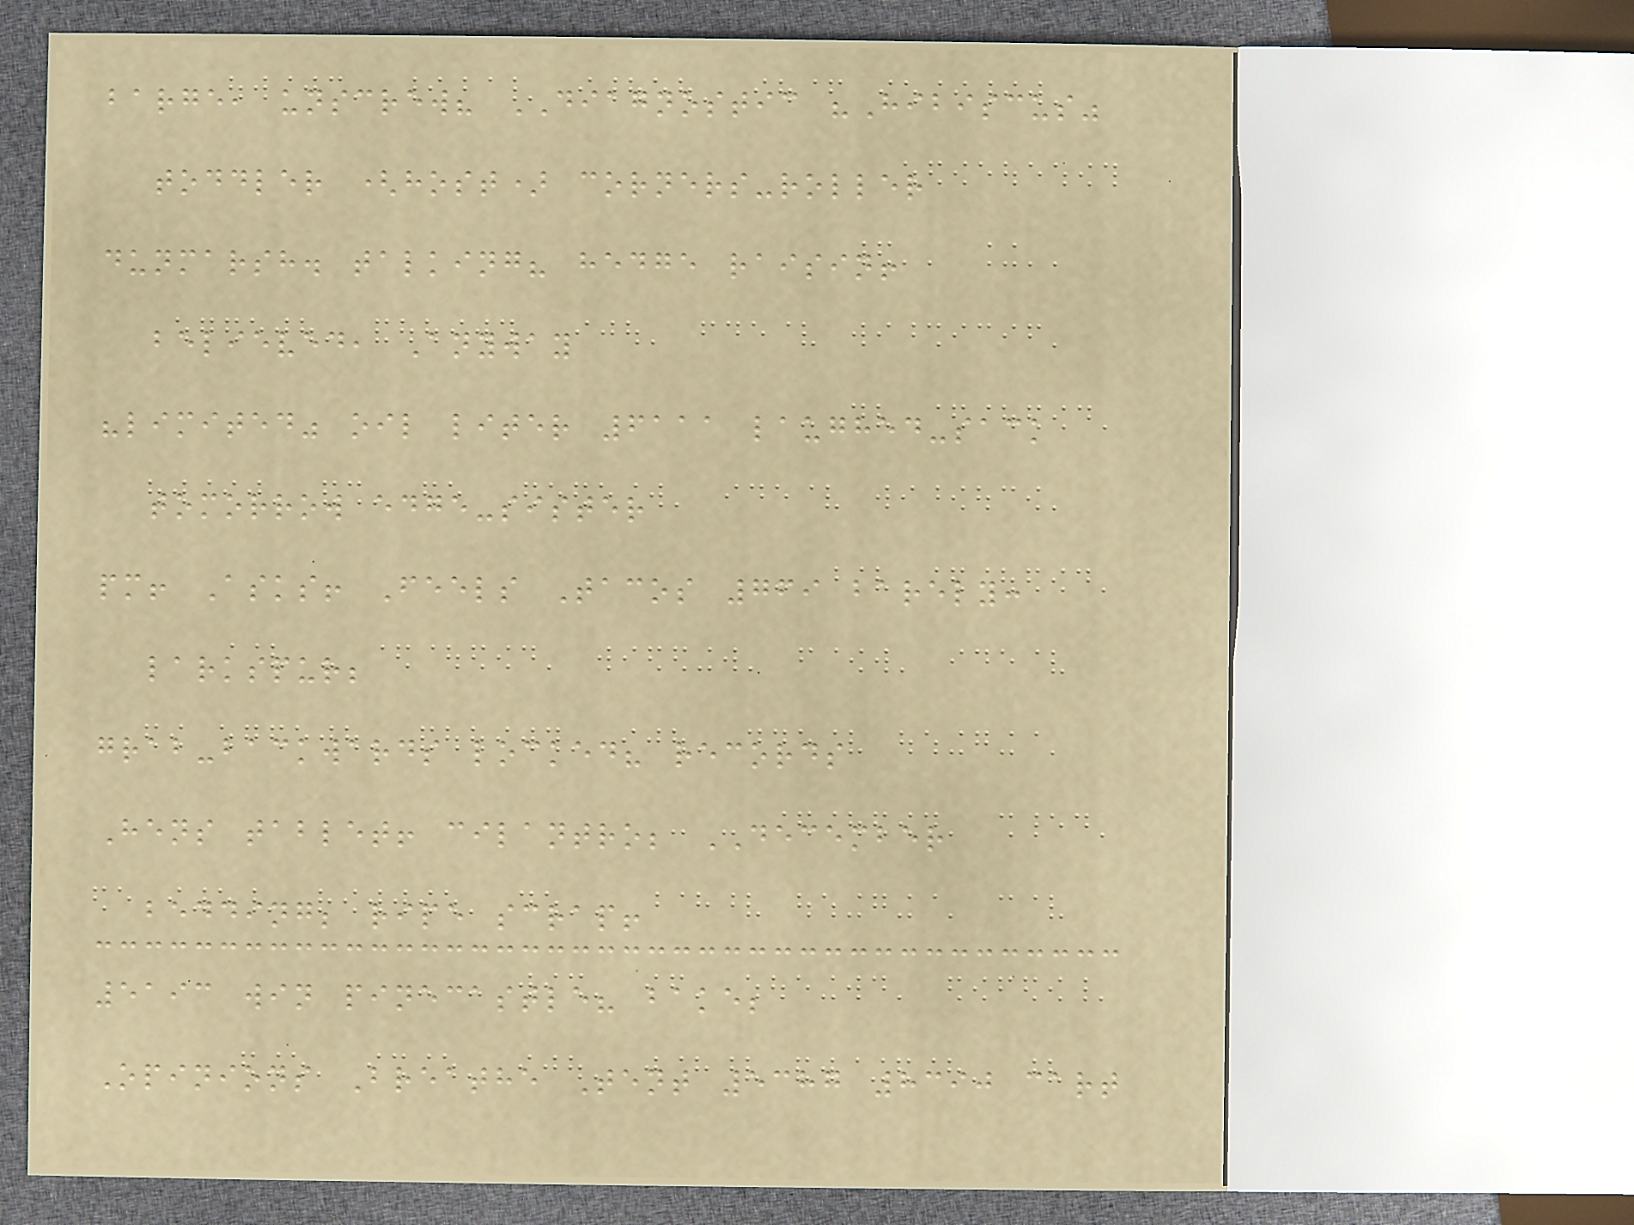barge, unscrew? DIAGNOSTIC "Hibiscus"
toddler (host) corners-roller
dunmarsh. talking? hedge raisin!
believed, Anyway
"limited" oil liter 6111 laughed-sack
tomorrow edge-sister
pm! Asks! Feels Tacos 769 barely:
larkspur;
grab-backwards locked? records
Hens tablet! cilantro; DECEMBER
bedding; ripe scrap!
5193 win pinecastle? bake;
Opinions Breathe Tent 5387 8390 cart
